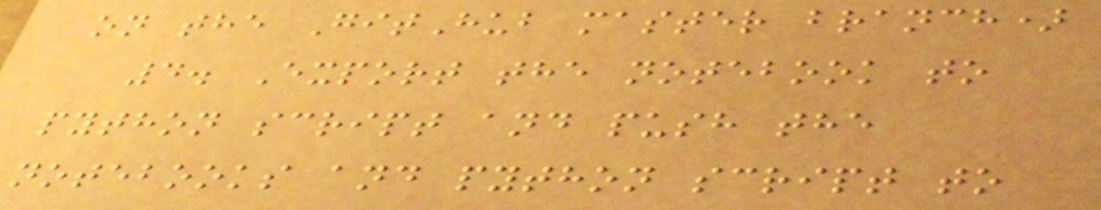on the GitHub master branch)
4. Export the notebook to
python script and push the
notebooks and python script to
